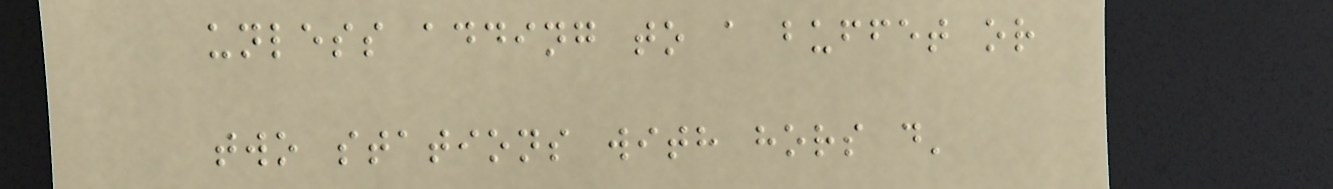unless adding to a buffet or
two stations with hors d'
